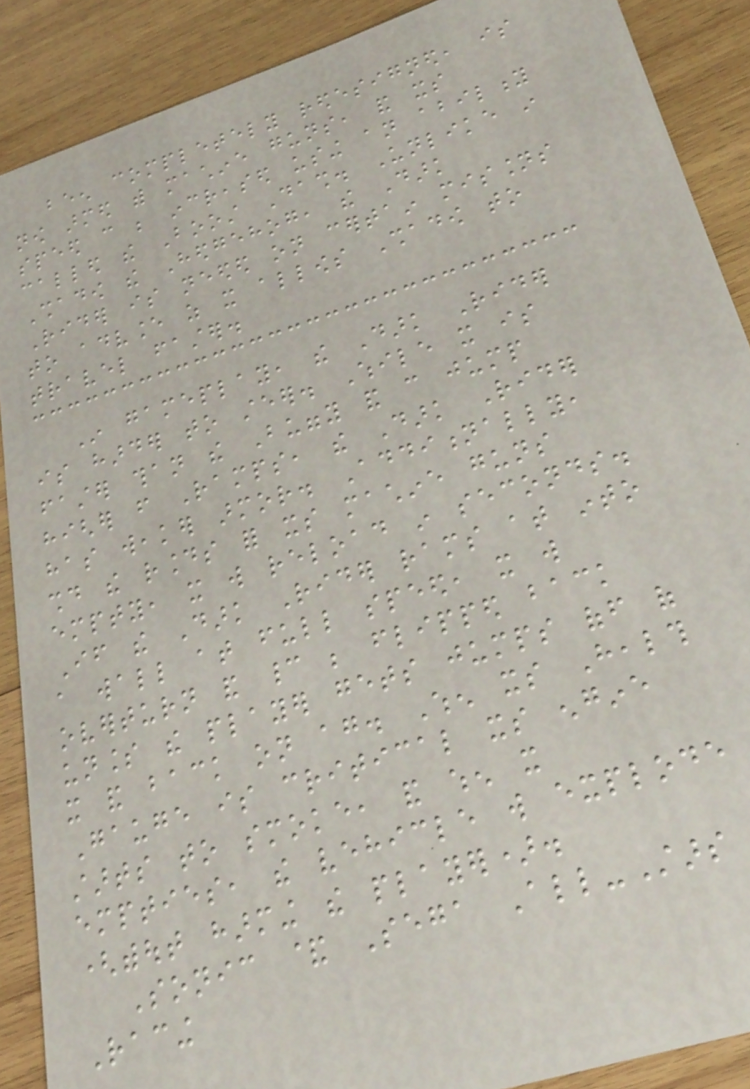been completely redesigned, is
now armed with machine guns, and its
speed can be increased using an ability
called the Boost Dash. Unlike in
Shadow the Hedgehog, the Dark
Rider is needed on certain missions
to advance as it allows Shadow to
travel faster.
In gameplay, the Dark Rider
is harder to steer. While it is
faster than the Buggy and can jump
higher from Ramps, the Dark Rider
has weaker armor. Additionally,
should the rounds for its machine guns
empty, it will reload in seconds.
If the Dark Rider rams at into
a wall at full speed, it will
overturn and cannot be flipped back
unless the player gets jumps off of
it and back on again. When its Health
Gauge is critical its engine
starts to smoke, and when it
empties, the vehicle will explode
(without harming the player).
Sonic & Sega All-Stars
Racing
